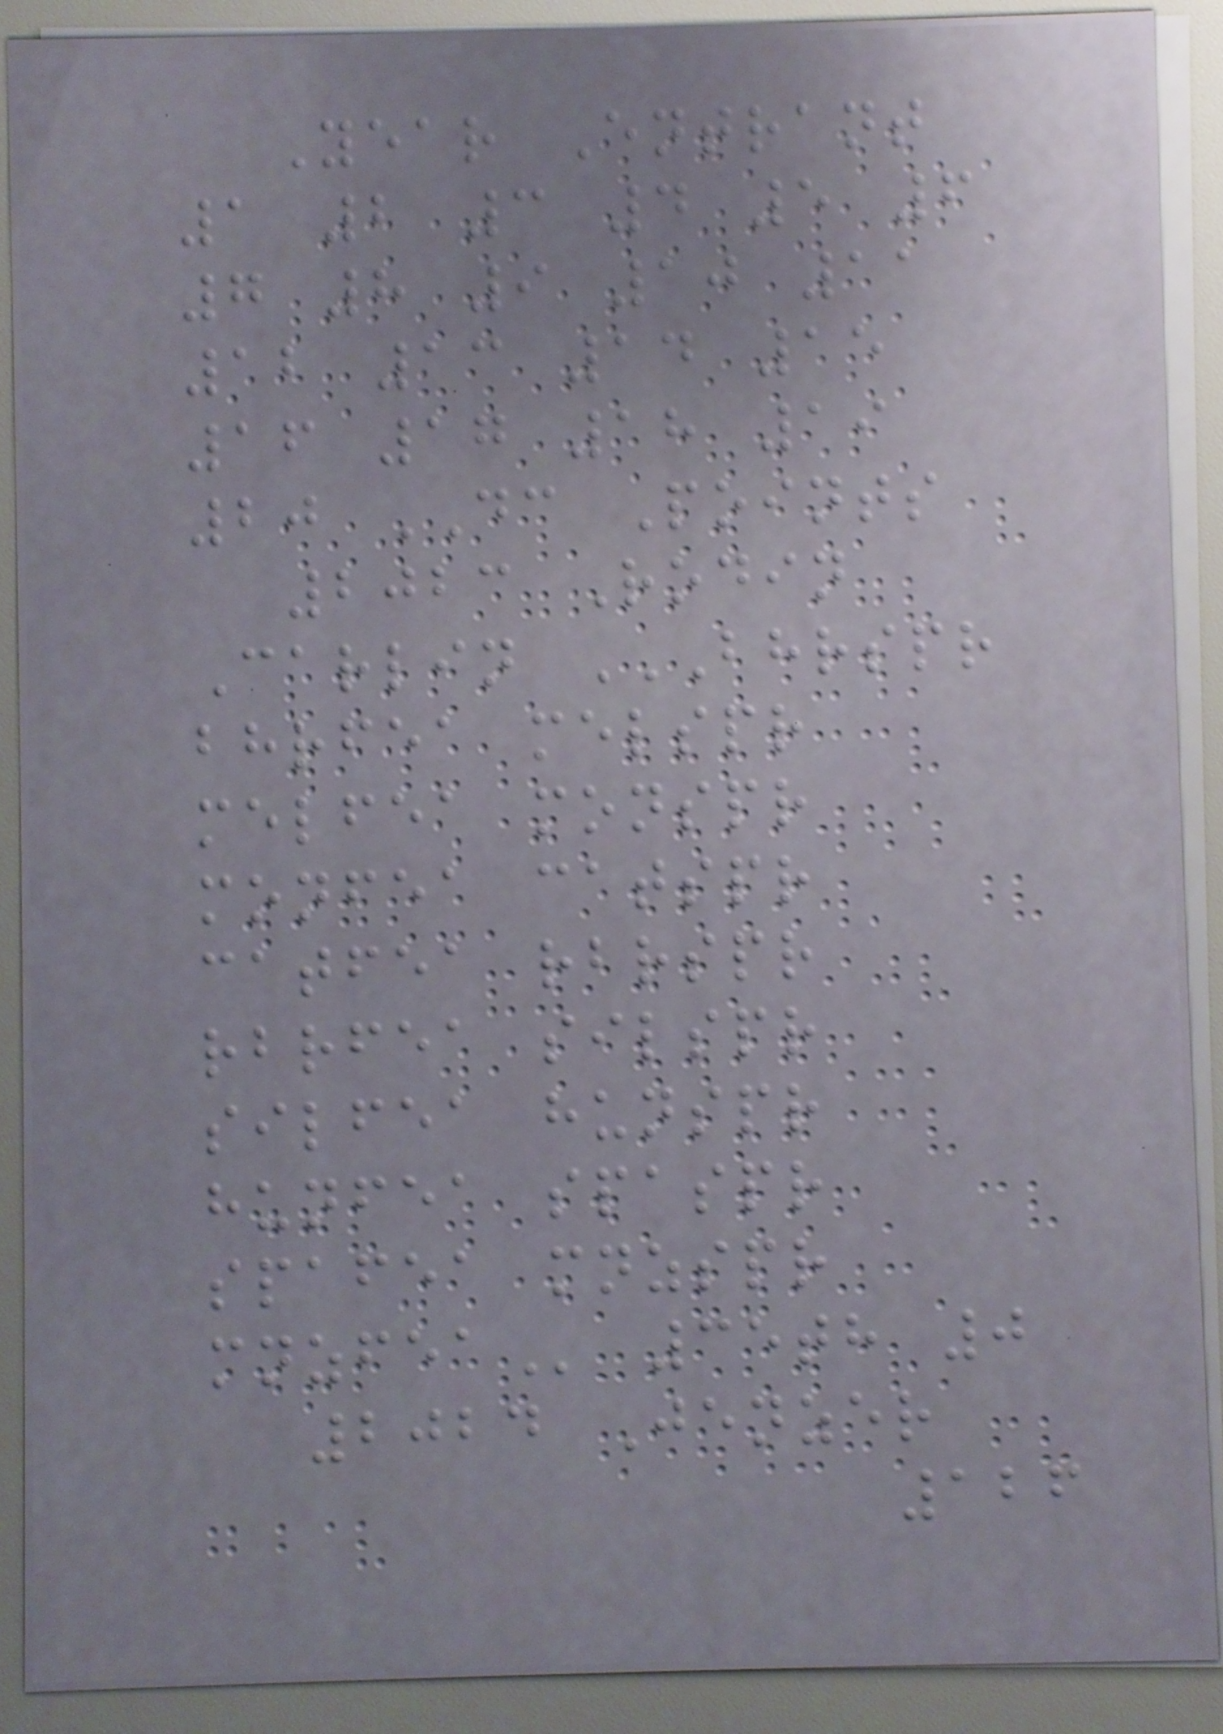Year Entrant
1 2 3 4 5 6
7 8 9 10 11
12 13 14 15
16 17 18 19
20 DC Points
2023 Rodin
Carlin BHRSPR
BHRFEA MELSPR
MELFEA MONSPR
MONFEA CATSPR
CATFEA RBRSPR
RBRFEA SILSPR
SILFEA HUNSPR
HUNFEA SPASPR
SPAFEA MNZSPR
MNZFEA 35th 0
2024 Jenzer
126
